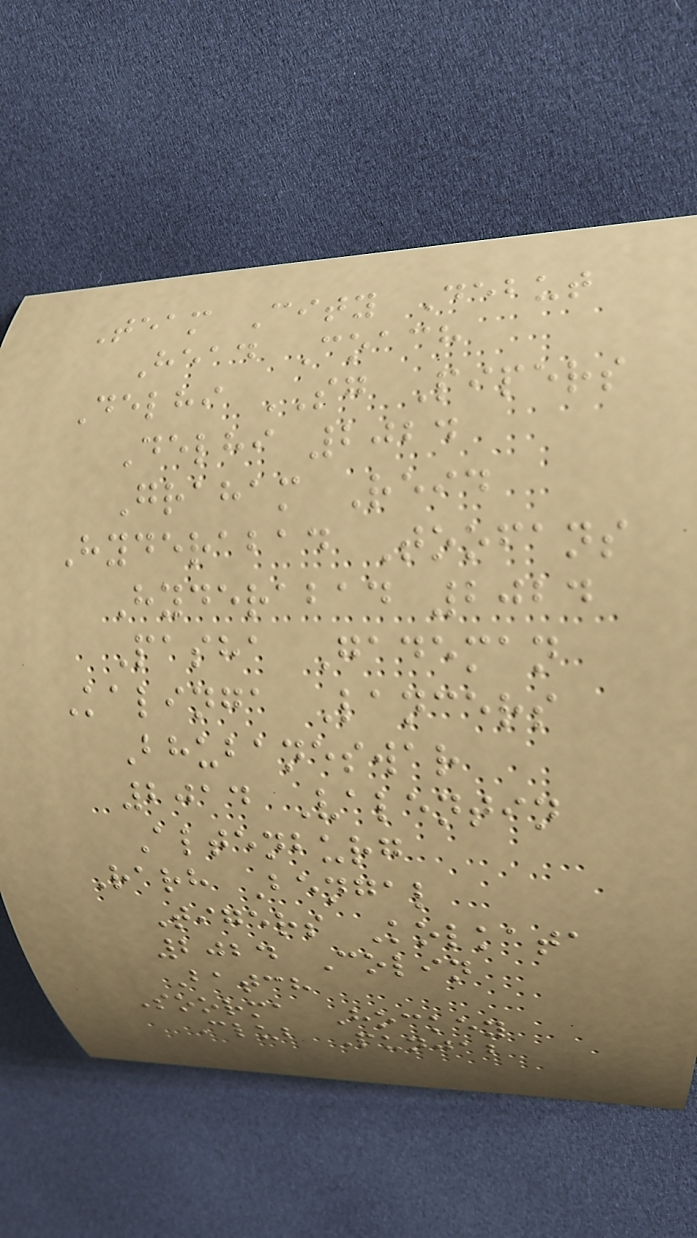Team City Debut
Head Coach
Delhi SG Pipers
Delhi 2024
Graham Reid
Hyderabad Toofans
Hyderabad 2024
Pasha Gademan
Kalinga Lancers
Bhubaneswar
2014 Valentin
Altenburg
Rarh Bengal
Tigers Kolkata
2024 Colin
Batch
Soorma Hockey
Club Punjab
